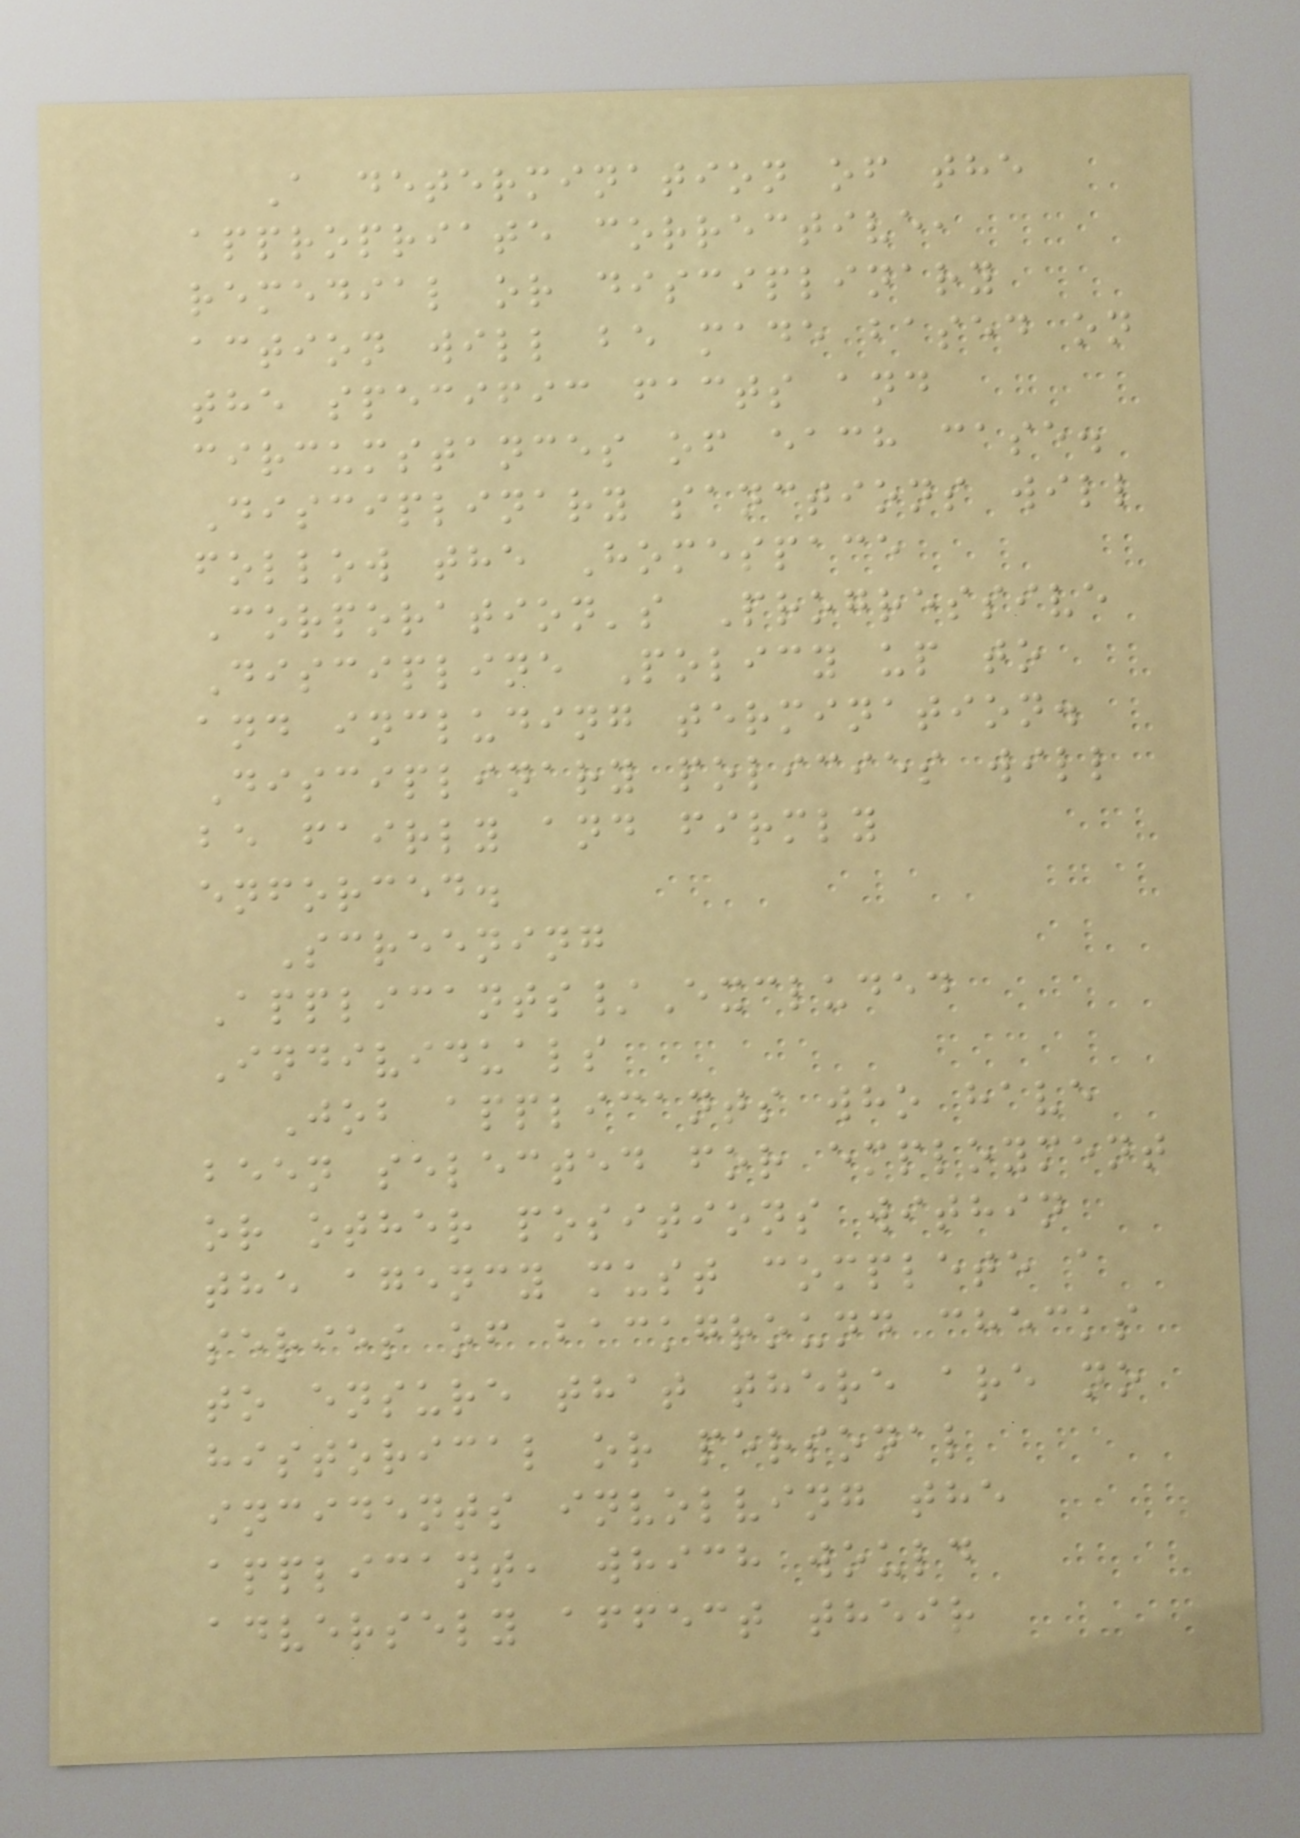A determination of the
appropriate corrective,
remedial or disciplinary
action will be made based on
the specific facts and
circumstances of each case.
Disciplinary sanctions will
follow the Homespace
Corporation's Progressive
Discipline Policy up to
and including termination.
Disciplinary policies will
be fairly and firmly
enforced.
Screening
Applicants/Excluded
Individuals
Job applicants who have
been selected for employment
or other positions within
the agency must complete a
series of background checks
to ensure that there are no
historical or personal
incidents involving the
applicant, which would
adversely affect their
